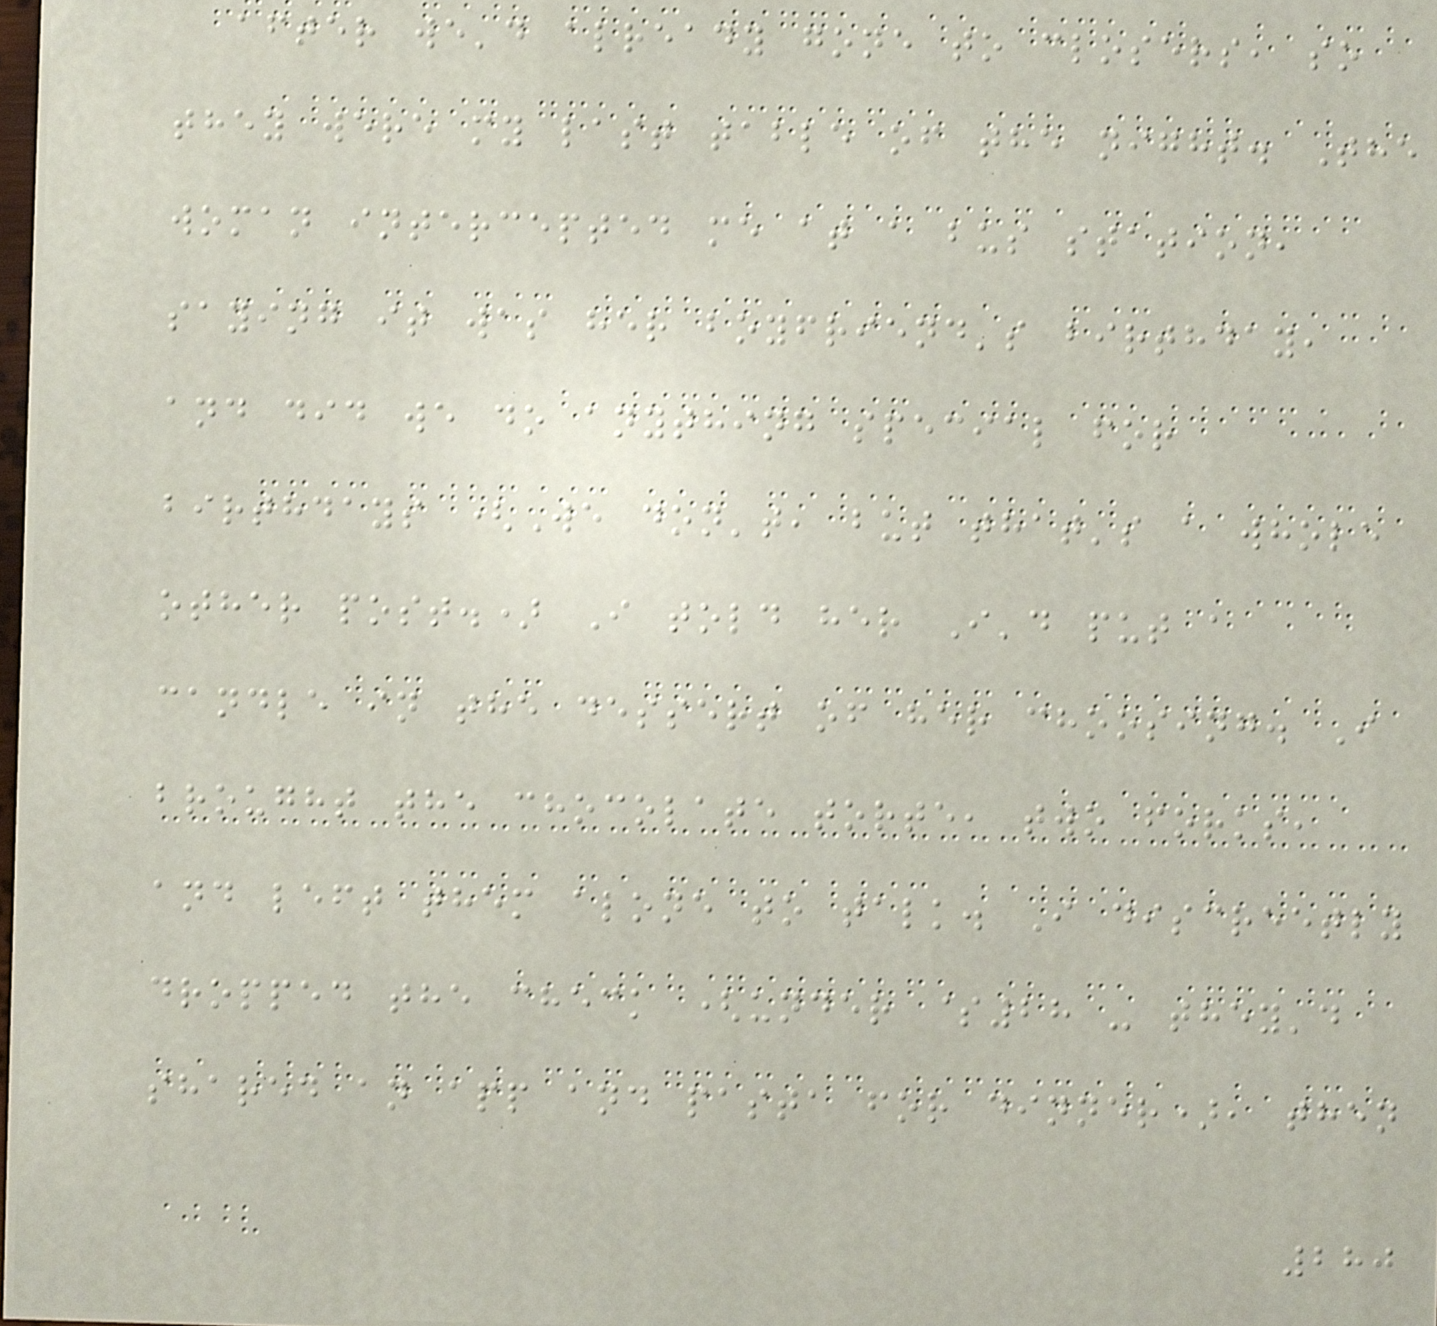after we'd already gone to closers, so
they were my last table of the night. The
woman intercepted me at a bus station,
saying it was her boyfriend's birthday,
and did we do anything special for
birthdays (We don't, but that's a whole
other post.) I told her I'd put a
candle in the dessert of her choosing. I
brought the chocolate torte, two forks,
and left them alone to talk. I discreetly
dropped the check (under $28 - they'd
shared an app and pasta for dinner), then
280
